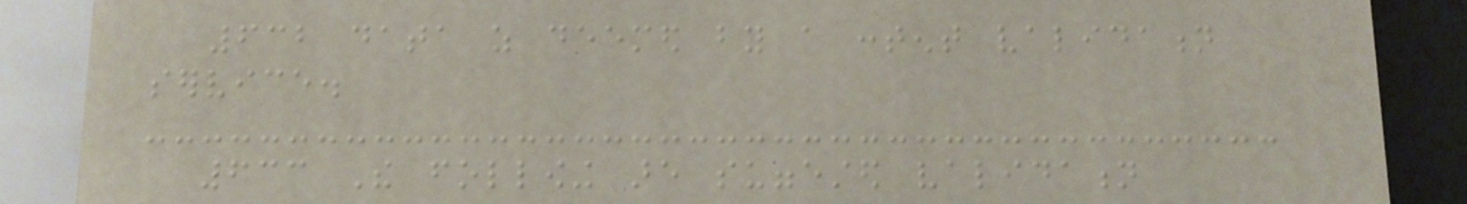632 data as deemed by a content validation
service.
633 The following are suggested validation
